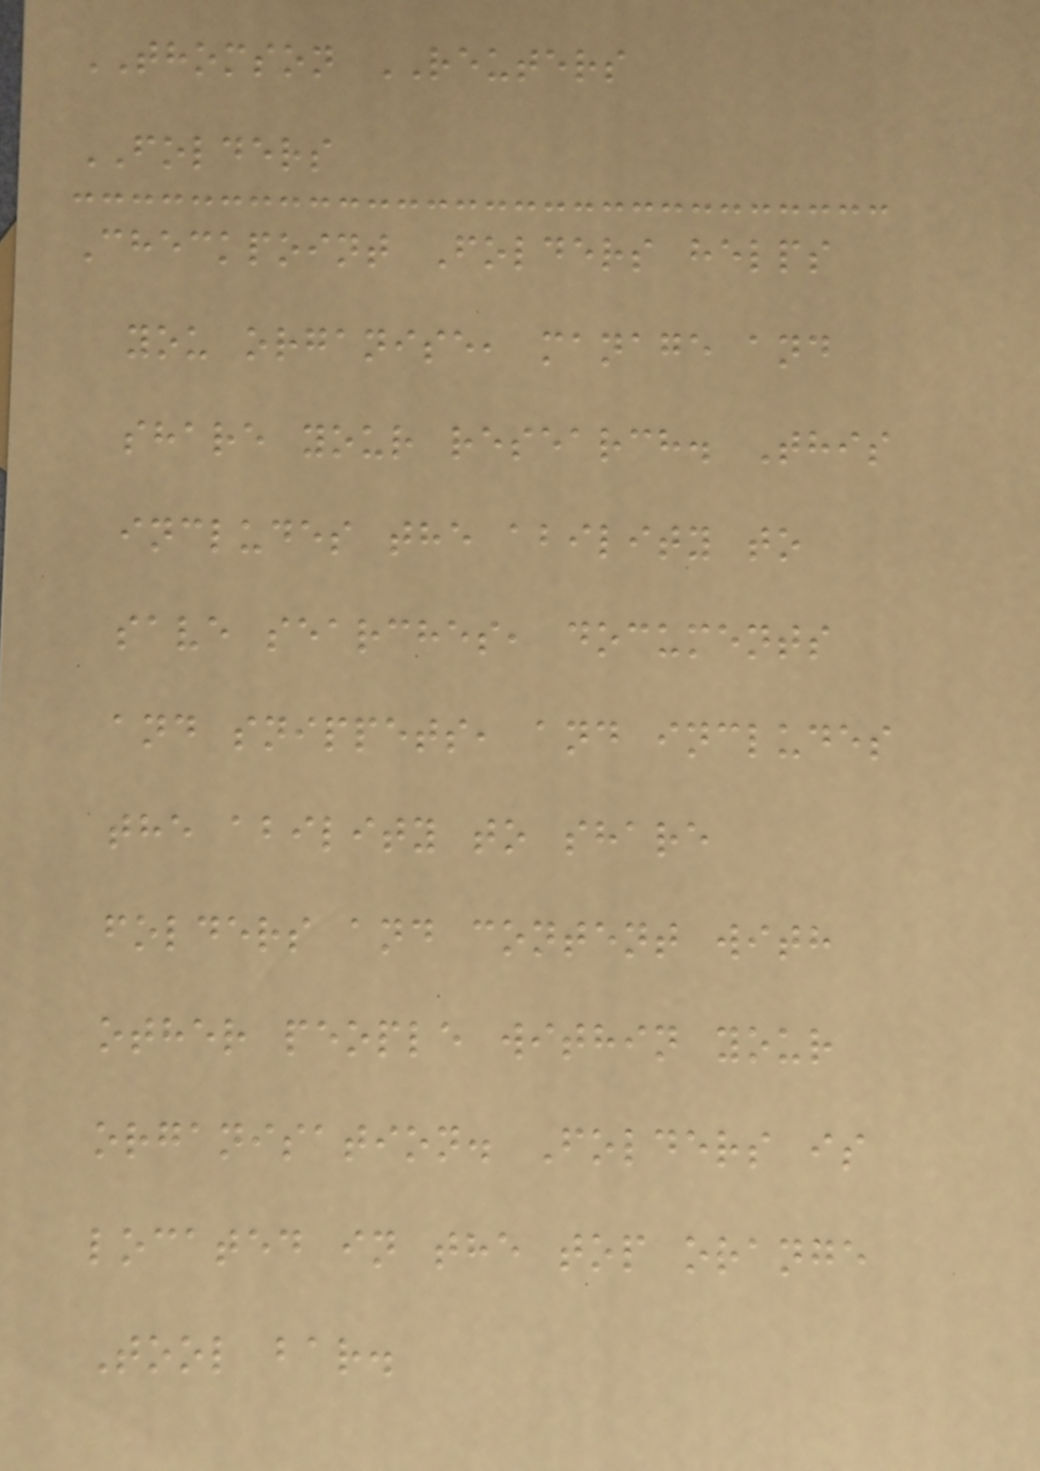THOMSON REUTERS
FOLDERS
Checkpoint Folders helps
you organise, manage and
share your research. This
includes the ability to
save searches, documents
and snippets, and includes
the ability to share
folders and content with
other people within your
organisation. Folders is
located in the top orange
Tool bar.
